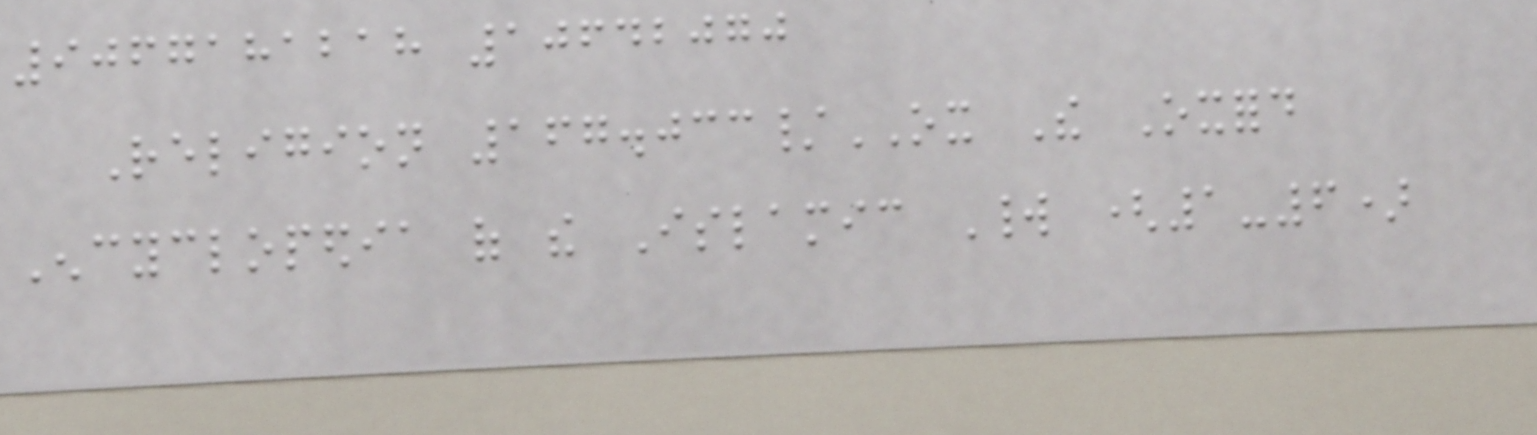9067181218 10642070
Religion 167.033/OX The Oxford
Encyclopedia of the Islamic World (1-6)
